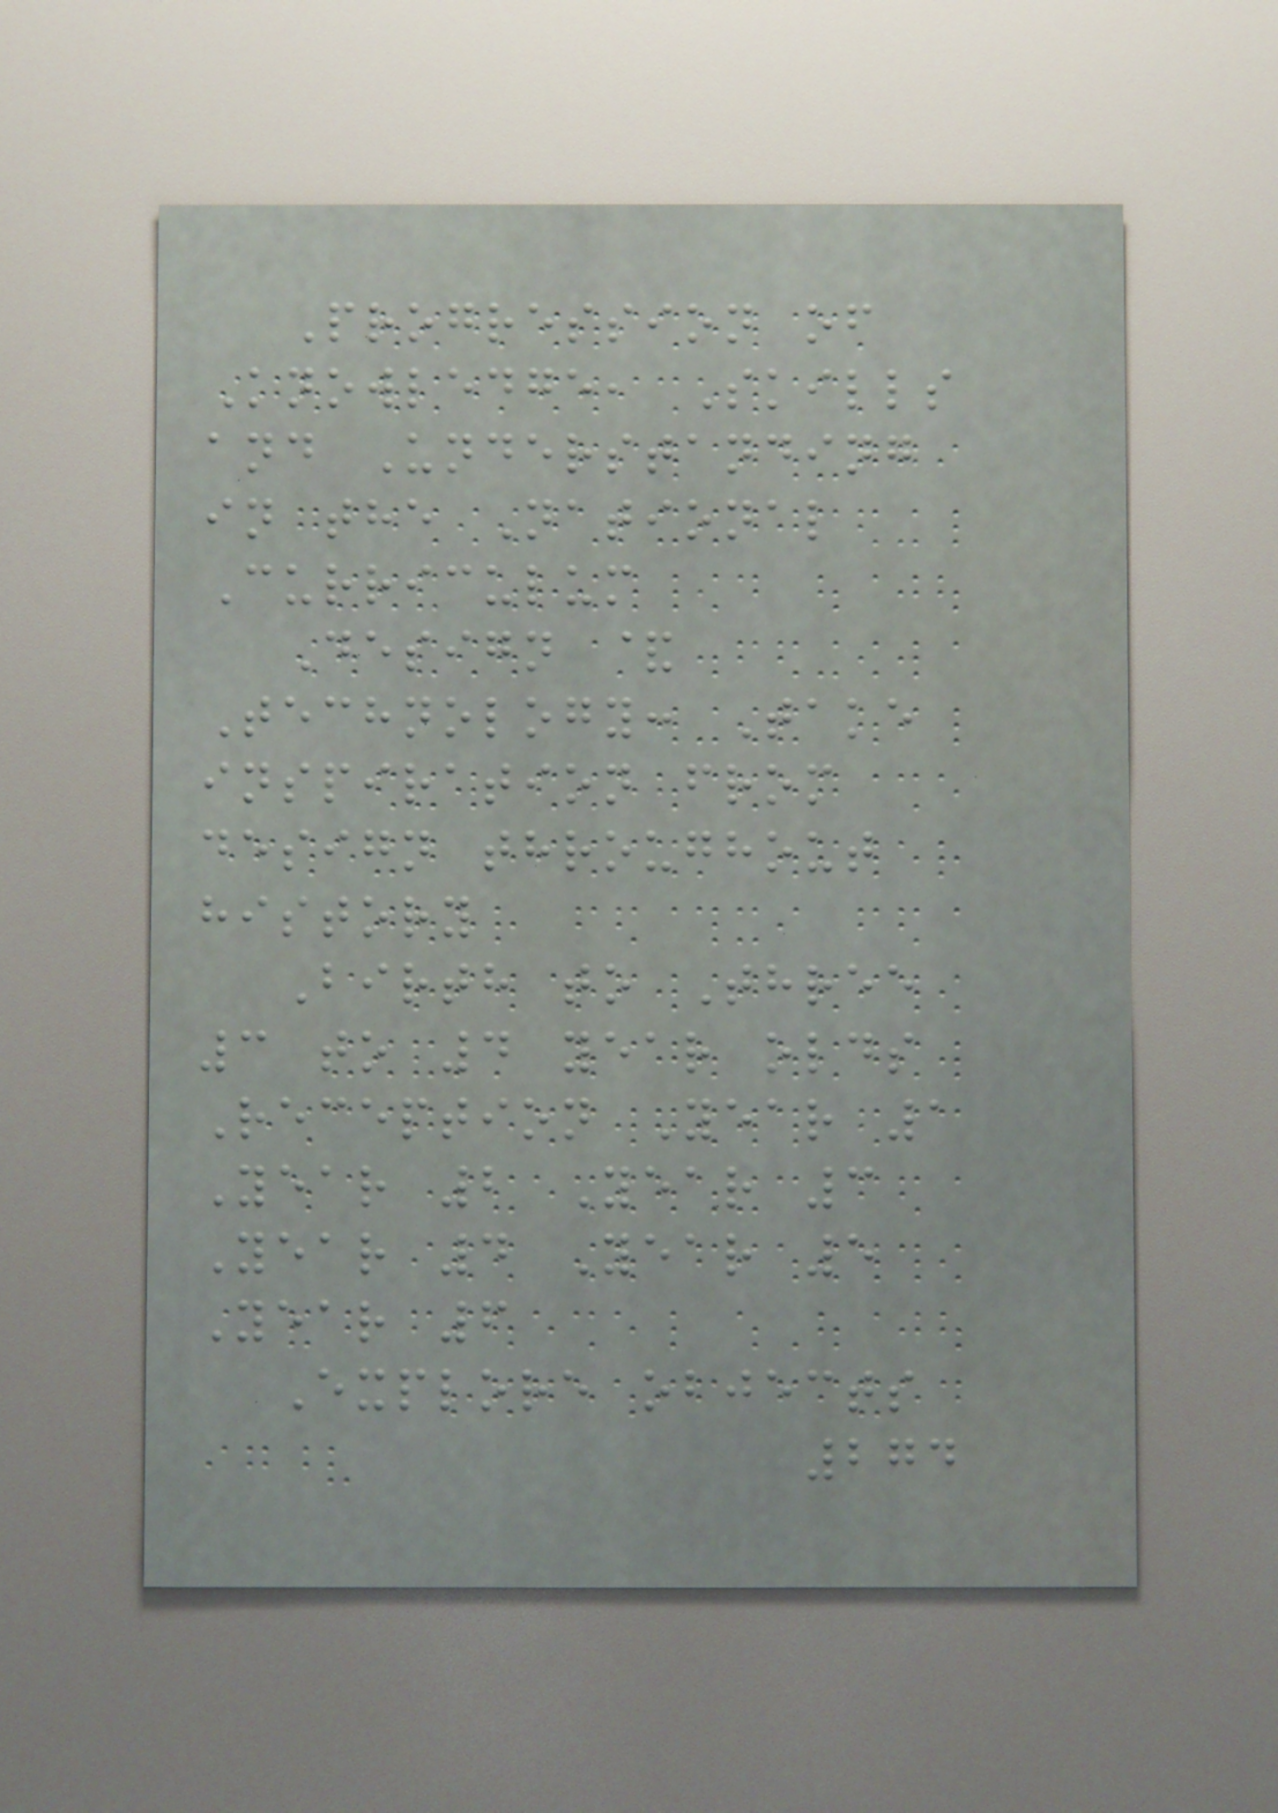Progression of
Knowledge, Skills
and Understanding
in the National
Curriculum
Design &
Technology: Take
inspiration from
design throughout
history
Birth to Three
3 to 4 year olds
Reception Year 1
Year 2 Year 3
Year 4 Year 5
Year 6
Explore objects
274
